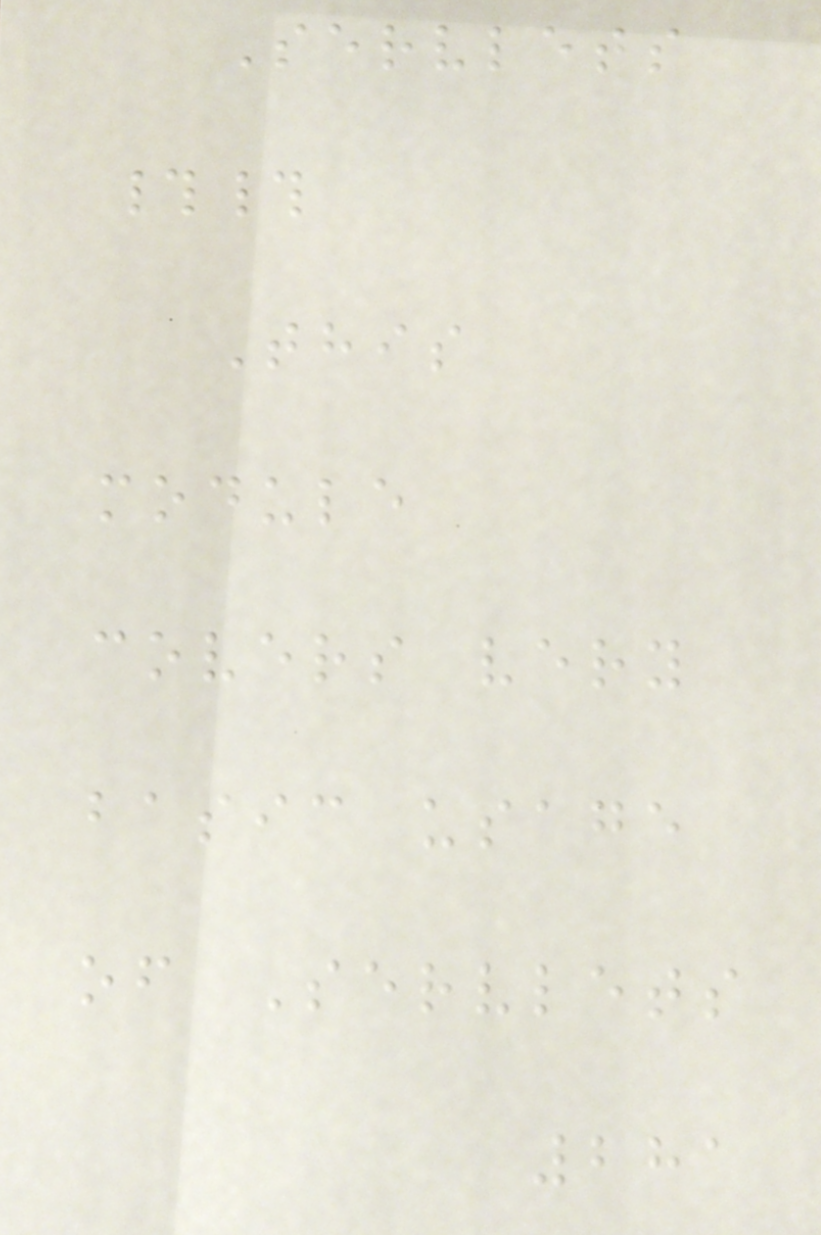Servlets
##
This
module
covers very
basic usage
of Servlets
281
